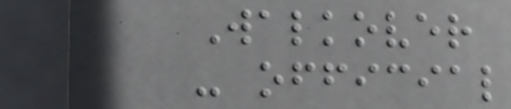Walkover
- official
